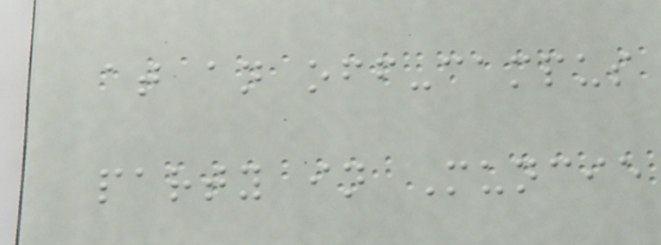at an off-campus
party in Muncie
